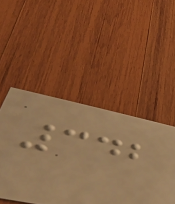342
